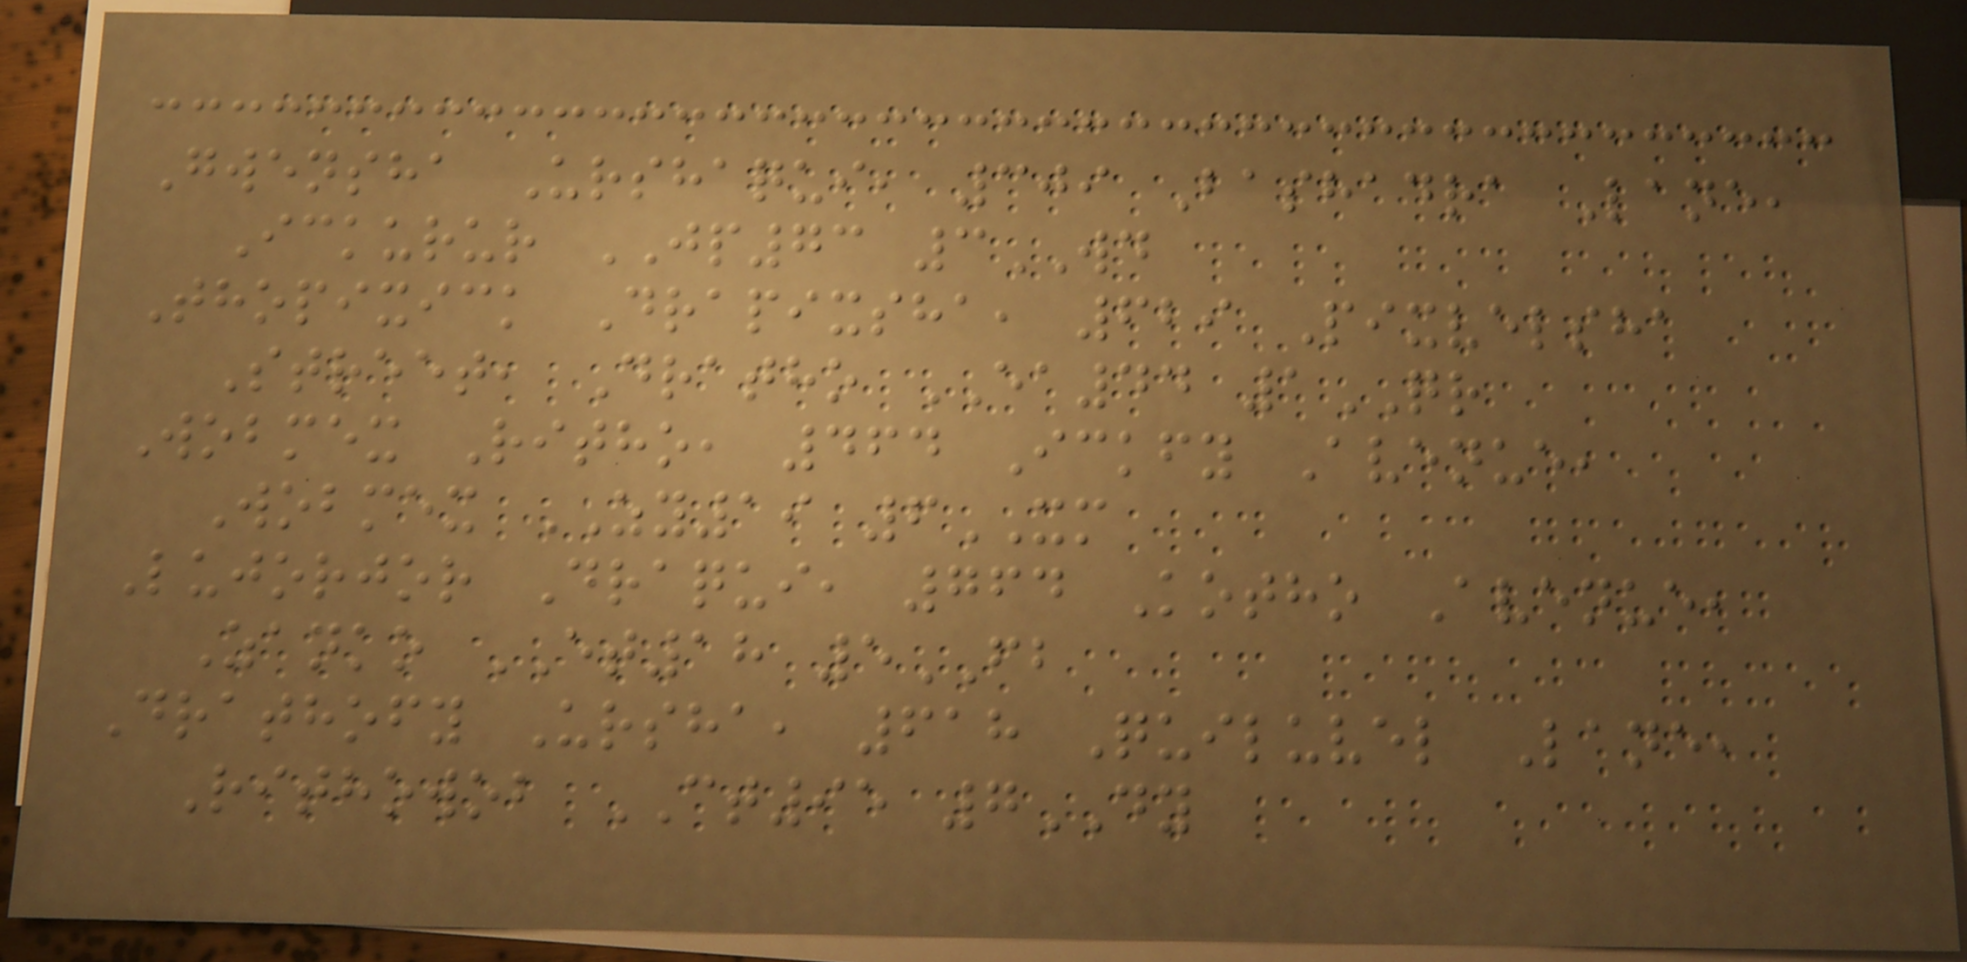Gwensha Urshaqui, 309 Bashadra Lane,
Ickurur JP73 3WD
Thopixick Drapixsha, 629 Pixvelsha
Street, Dratho EA44 1QR
Wobmex Ritho, 464 Ickfy Avenue,
Wobmex ZY19 6XM
Lujorjor Draqui, 764 Kotho Avenue,
Zanko ET18 5FB
Drathofy Ursha, 618 Quiluvel Lane,
Rithowob CT95 7DY
